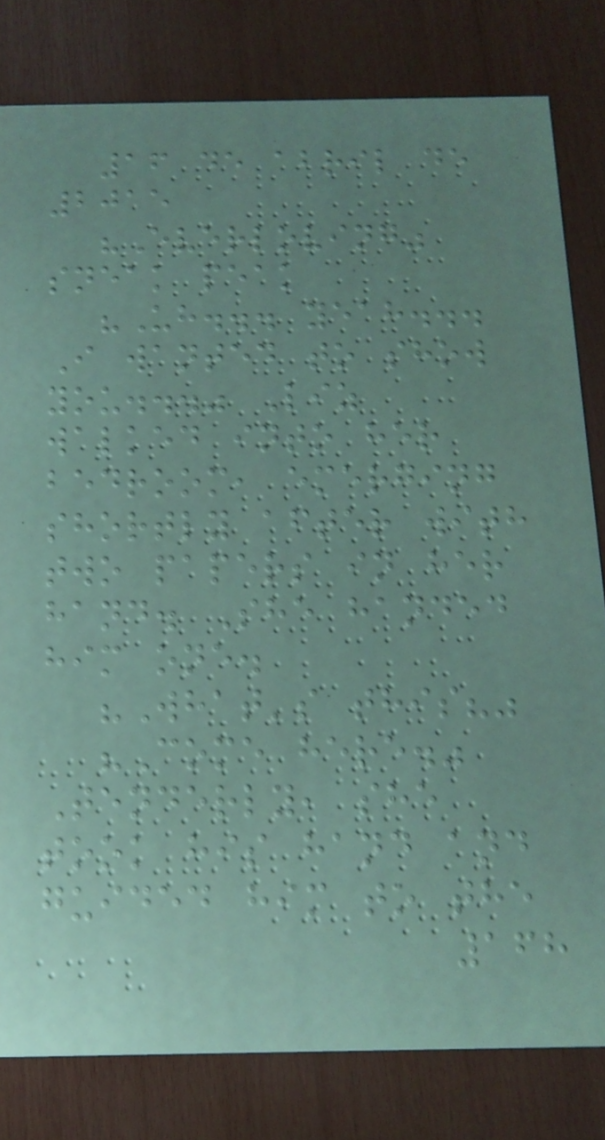16 de abril de
2015
"Everloving"
sneak peak
"Uh... yeah...
I wanted to show
you..." Liz
walked into her
bedroom, emerging
shortly after with
two papers in her
hand. She handed
him one.
"What's this?"
"Come here."
Tenderly, she
took his hand and
guided him to the
168
